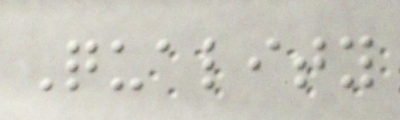Quality
